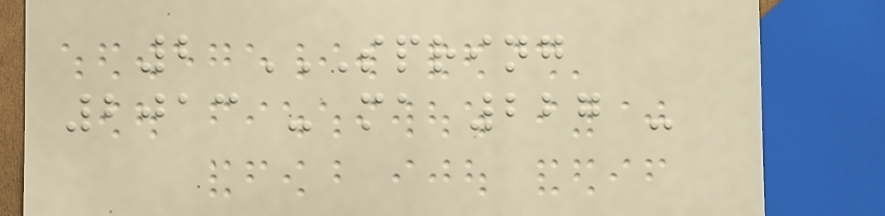2 SPRING
2013 - MA 227 -
